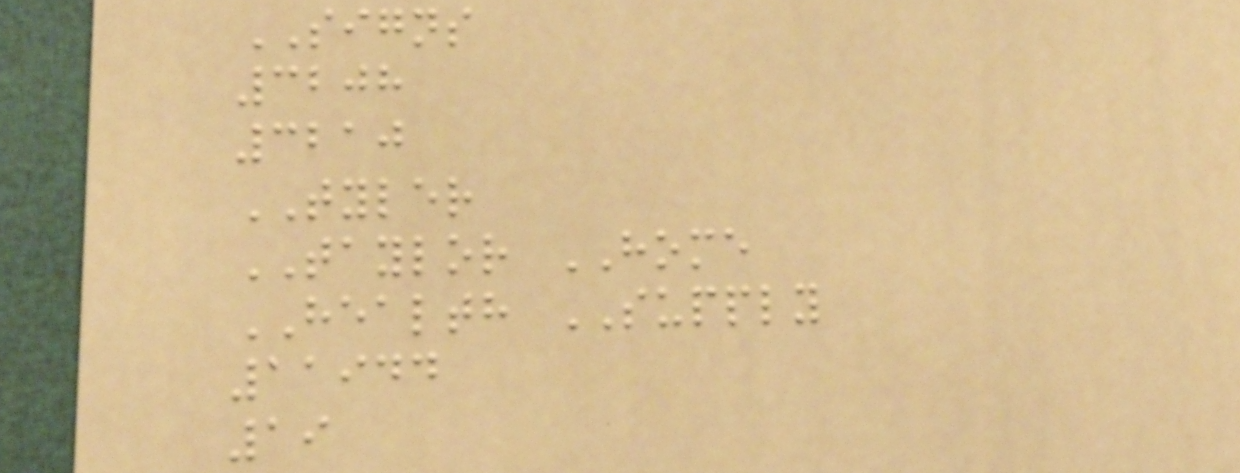SIGNS
3208
3210
TYLER
TAYLOR HOME
HEALTH SUPPLY
11944
19
